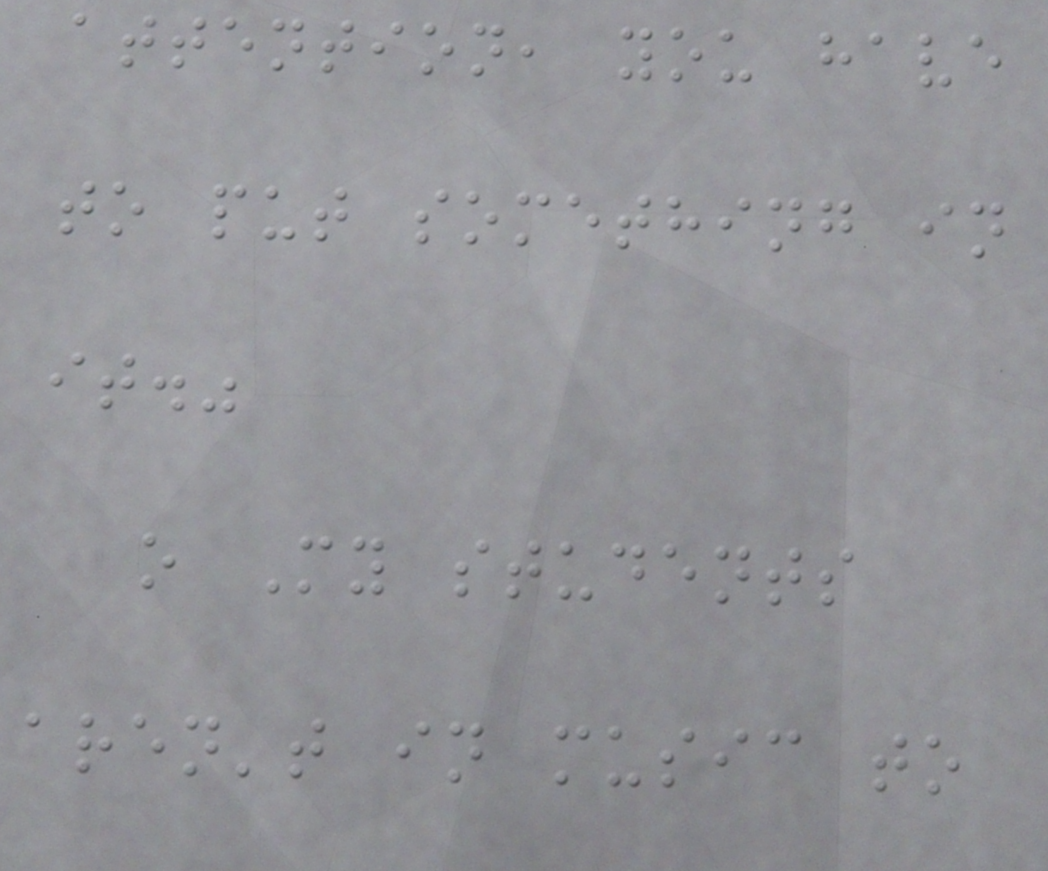attention, you have
to put something in
it."
o My students
aren't in music to
